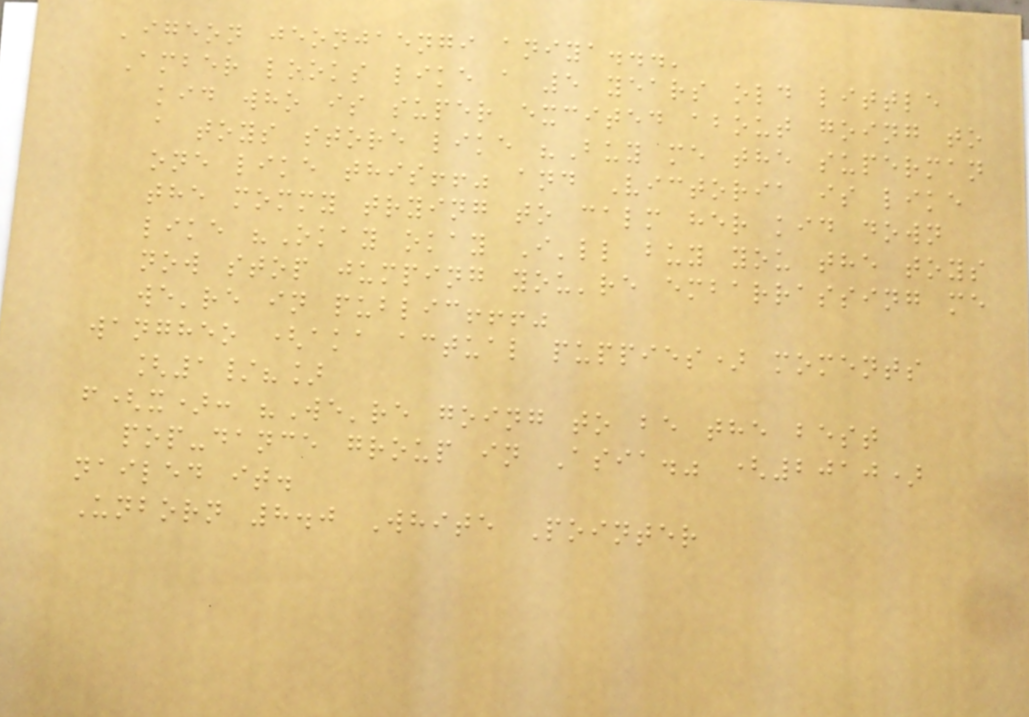'igeon jeonjaengi aniya...'
Amber looks like a 5 years old little
kid who is super excited about going to
a toys store like "Buy me the superman
one like this!!" and Victoria is like
the mommy trying to calm her kid down
like "Okay okay I'll buy you the toys
now stop jumping you're embarrassing me
we're in public!!!"
wangheo (aka actual puppies) moments
[1/?]
f(x): "We're going to be the best
pop-dance group in Asia." (2010)
nailed it.
Unborn 8.0 White Pointer
